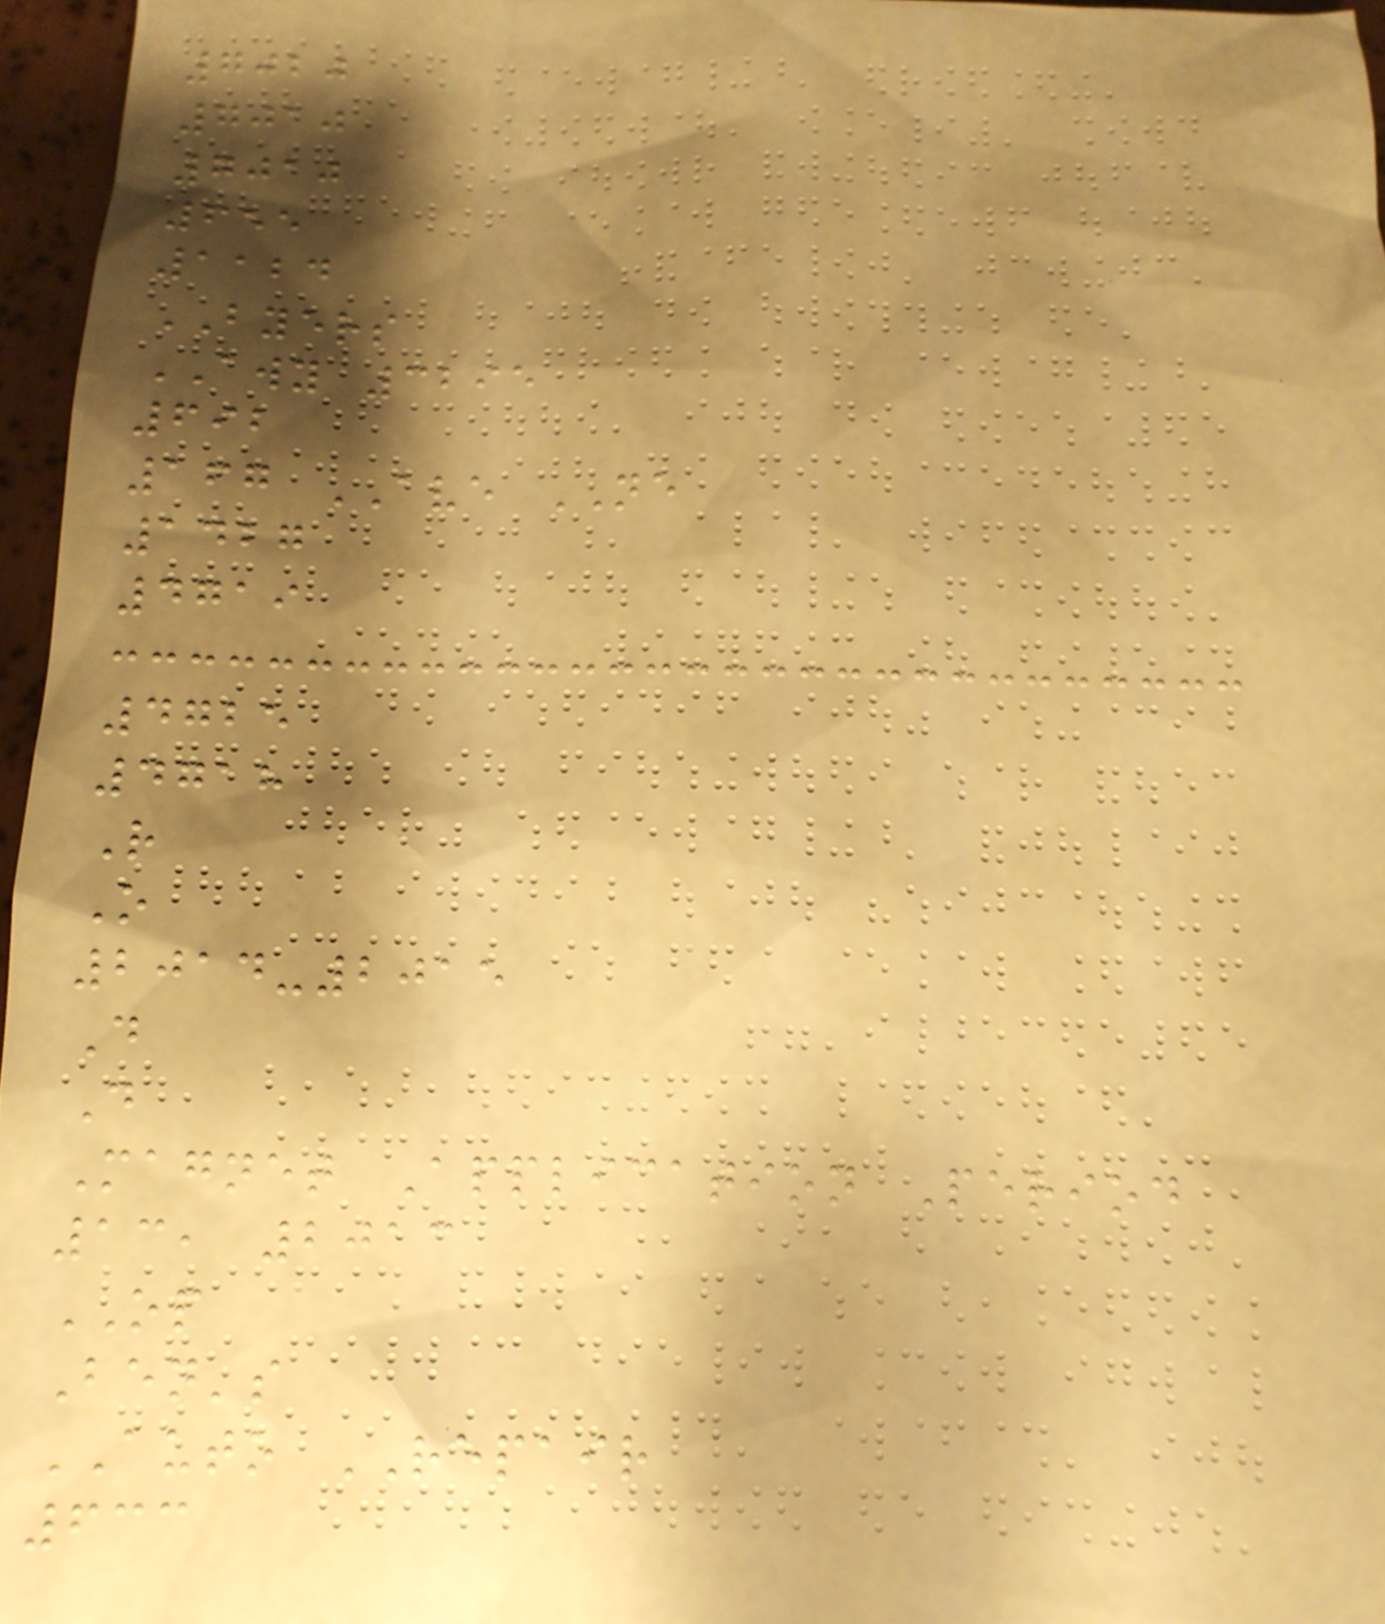7020
7010
7010
655
1124
BYERS
AWY 3295
692
167 AVE NE
1427
4719
4725
4718
R
O
2014-2015
D
D
Magnet Application Period
13, 2013
OP
Ben's
AUTO REPAIR
633
